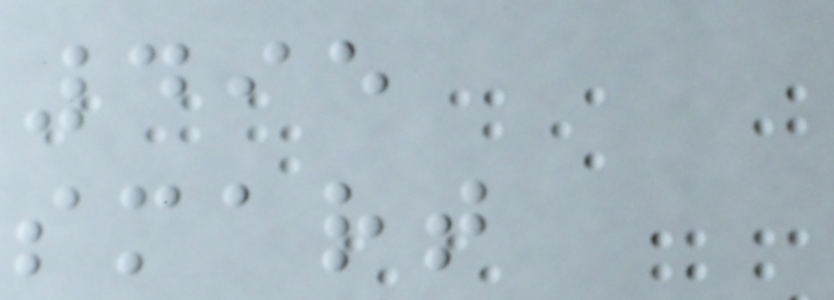495
smart
